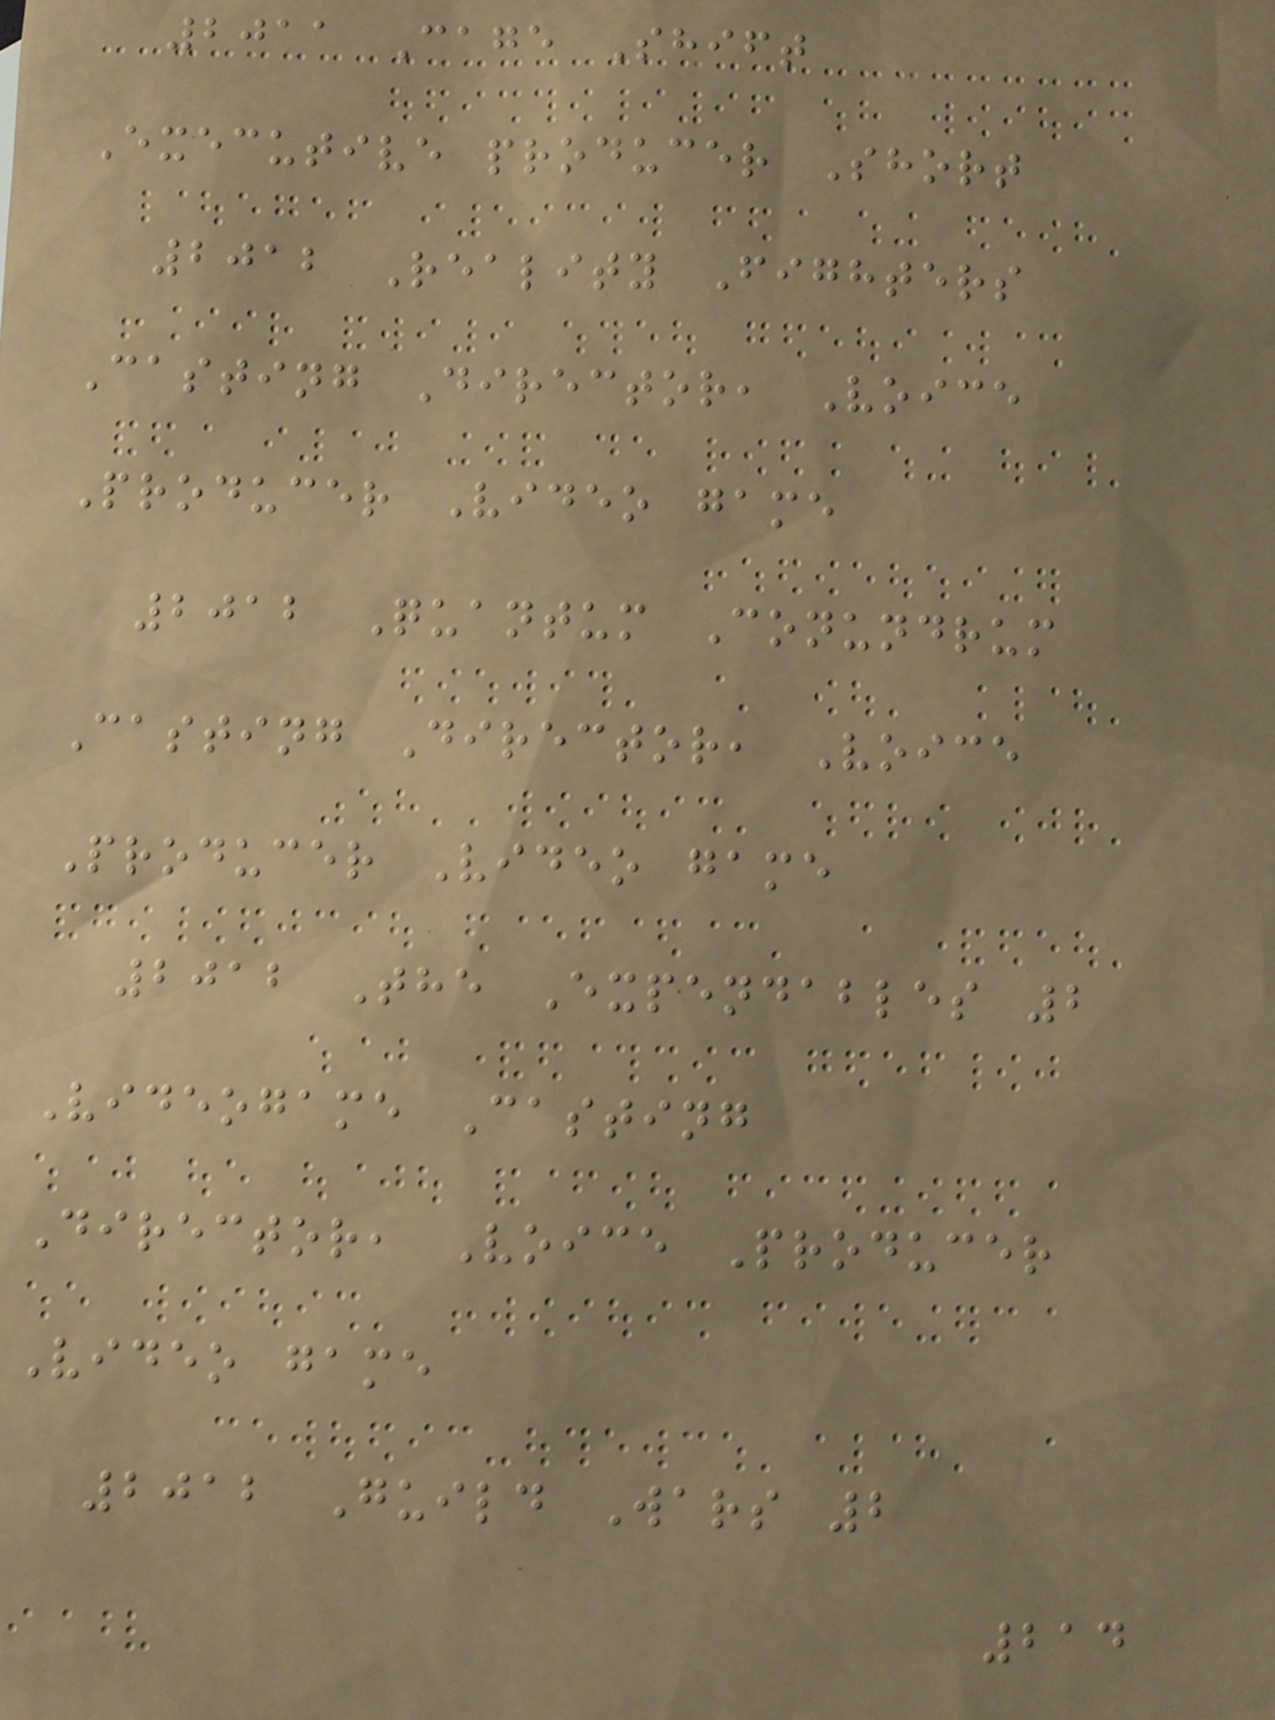2011 Cage Shift
Executive producer Short
2012 Reality Fighters
Casting Director, Voice
Producer Video game
2012 Quantum Conundrum
Casting Director, Voice
Producer Video game
2012 The Expendables 2
Videogame Casting
Director, Voice Producer
Video game
2012 Guild Wars 2
214
